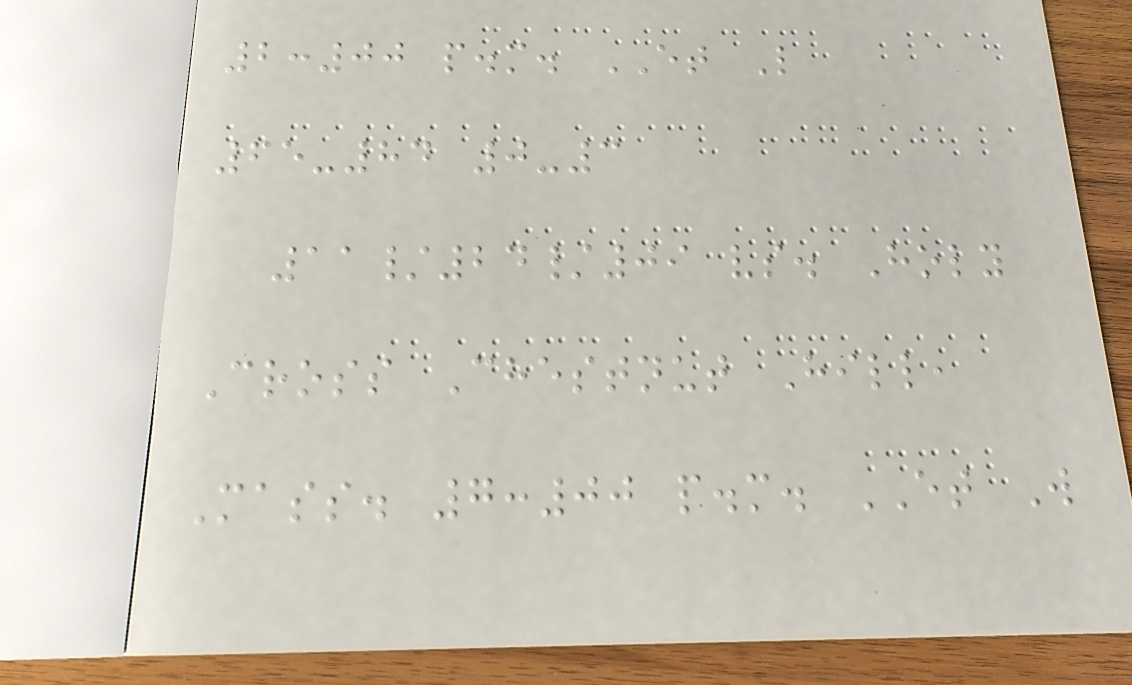2:00 p.m. ET L
65-84 0-3
11/24/09 vs. Holy
Cross Chestnut Hill,
Mass. 7:00 p.m. ET W
